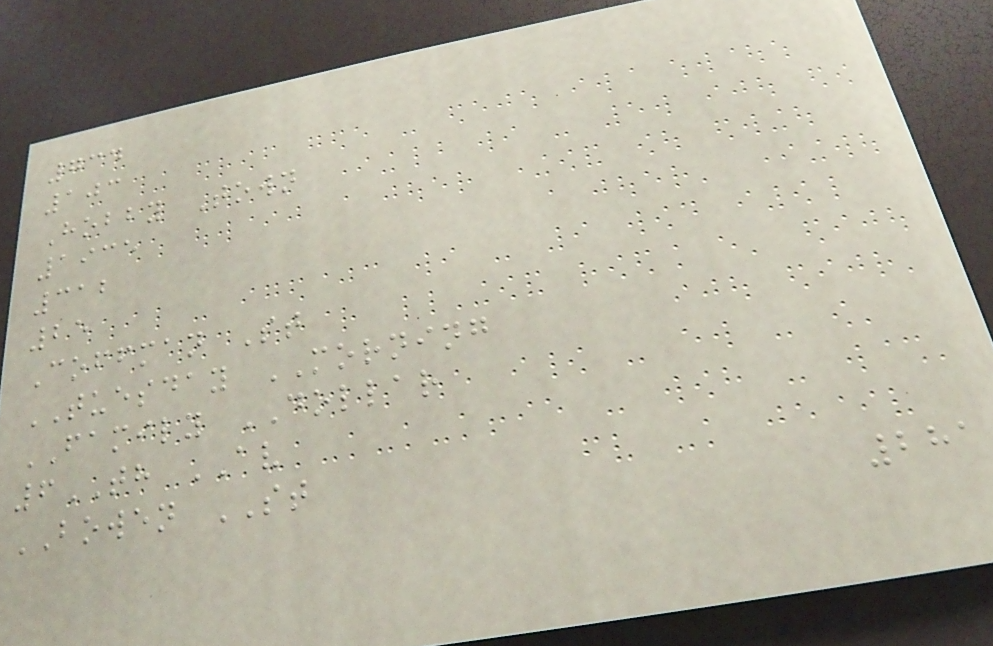734
103
Hobby Town
1935
312
25
Coffman St
TUESDAY MORNING
FAMILY DOLLAR
6TH AV
BOWEN ST
281
